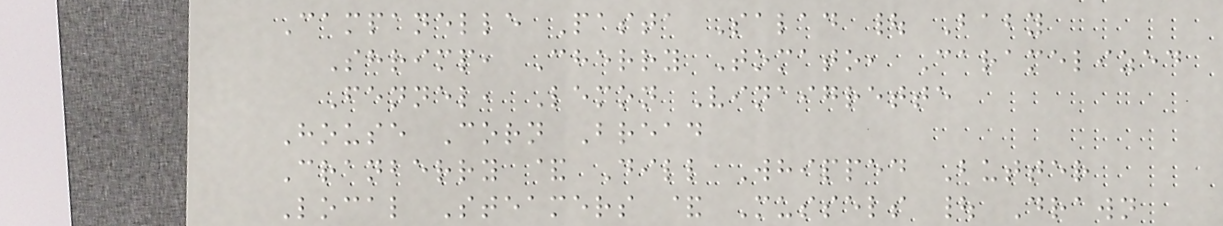Campanelle Pasta Salad | Baby
Shrimp, Cherry Tomato, Caramelized
Fennel, Lemon Vinaigrette
House Corn Bread
Cranberry & Dill Whipped Butter
Local Steamers & Mussels | Drawn
